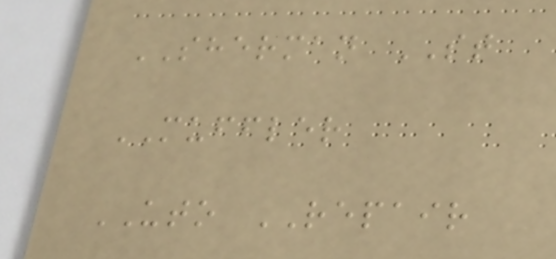SHERMAN ST
MUFFLER
UTO REPAIR
